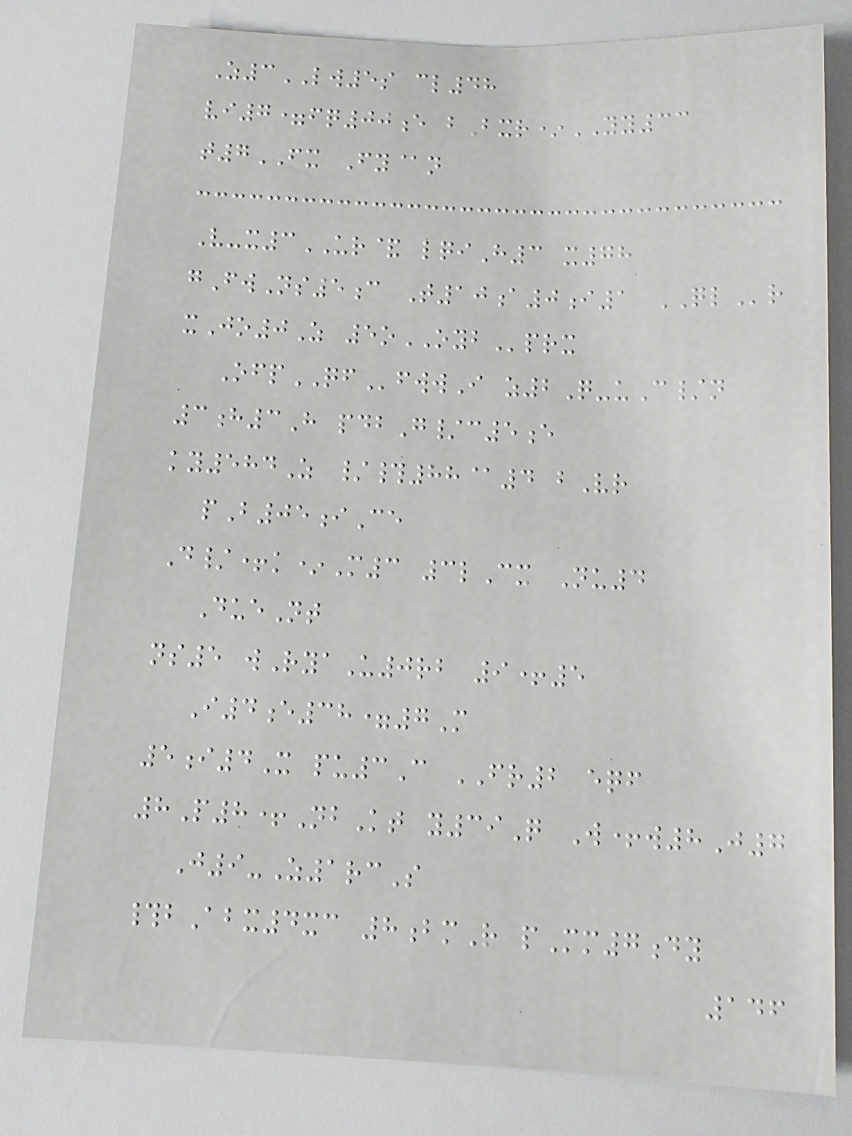Z3LW5s cl48
vi7=fq00e bBxr*YY33
t7FX Fy@n
V-x3UR& lqiH3 x78
gFwNs5c T10a0i1 QLr
xJo0Z 5oOYBprx
OfpQFfwwI z2Q-uC/n
3h3H pdbG/c5e
ky584Z /#88@4 bVr
pB05iCe
D/+k*M3 3lCx Nu4
DueNt
ns5 wRyaU0rb 9+5
I4e38=7M
5i4X pu3C FR2 eqf
8P8+NbKt y39Q W+w8J7
J9-Z1rcS
#bAbx4xc 8bmR pMm7dy
146
